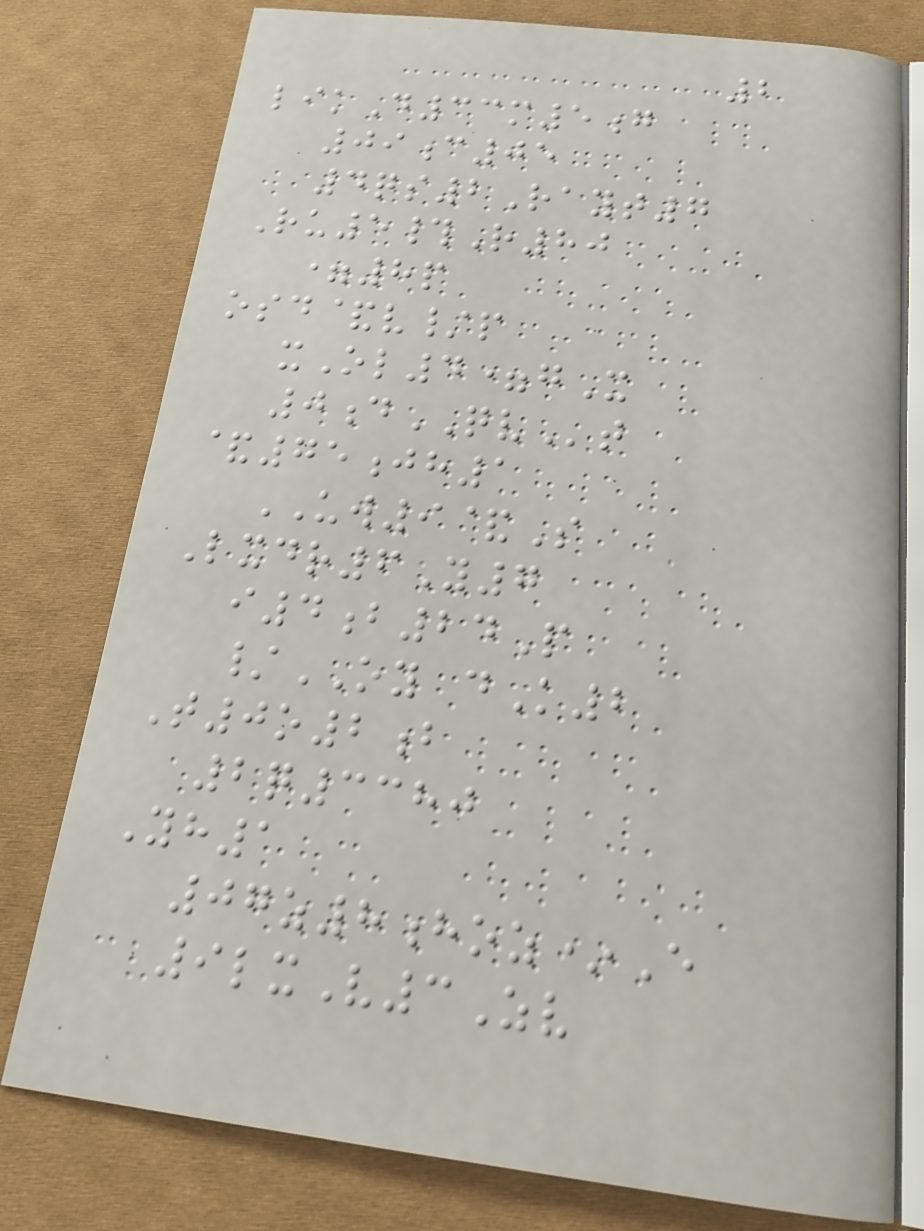2
likD33m5g
09c05
4qs2Rayt7
Ru5#R80
=8p
osd&v/p
xOl4=gX
0dQVt
&75jh1
UW9&S
Lxdr6Y7
i4b24P
/OY dK2
T0o2b
2q3380
Yh1
07z8hoz*E
9lxV3Zv
